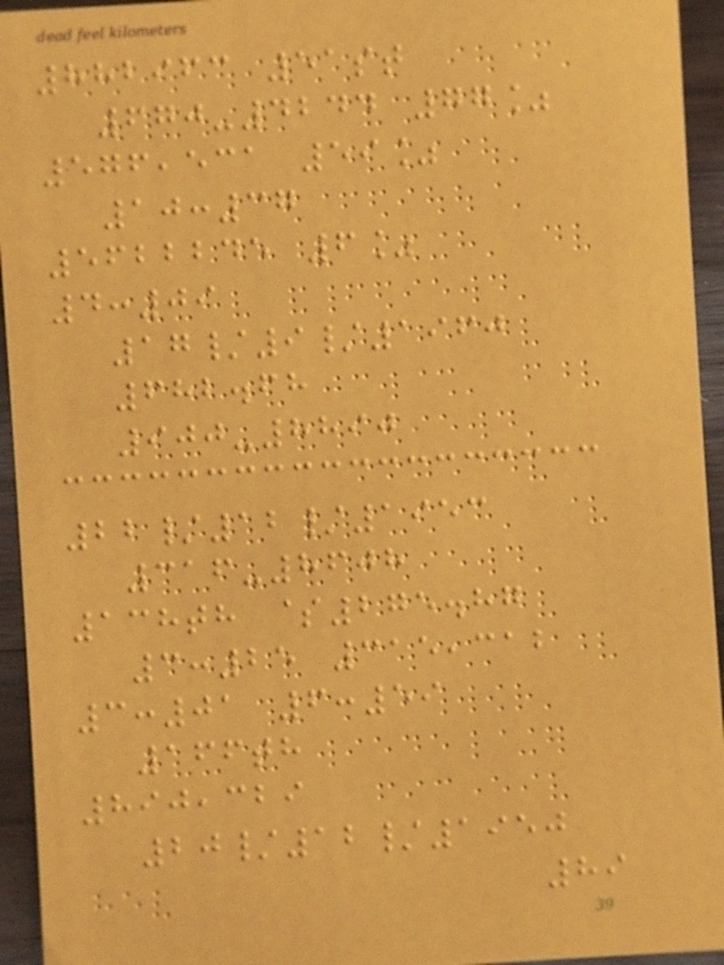882963 51st
670-4244 77%
576,531 59%
10:37
5622245 6%
4:09
17/9/1960
682.68
900-8890
22/12/1953
316-8608
138th $275.87
3:25 315,312
3:01 6:59
166th
890,329
20/12/1950
89
